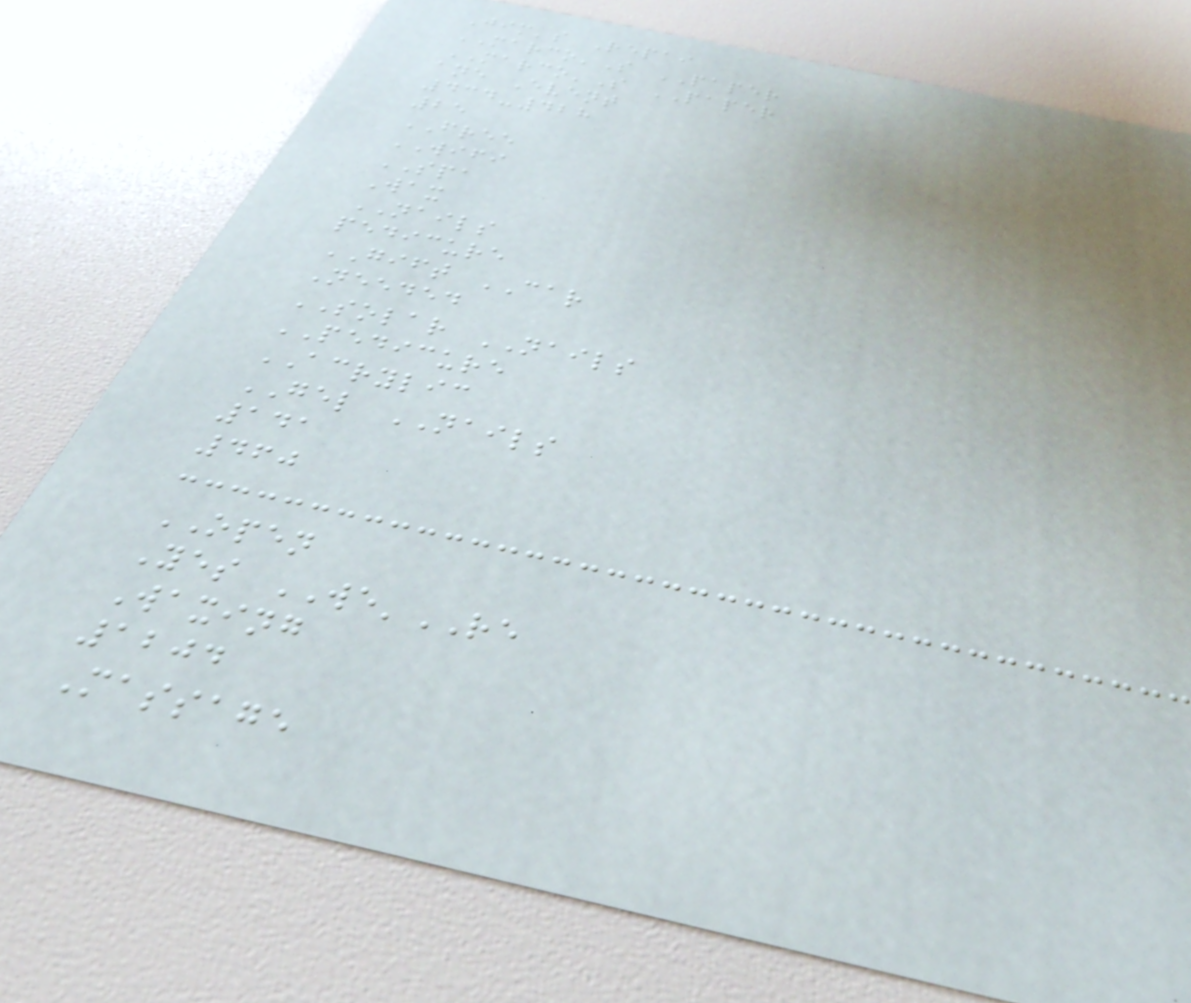Jim's Repai
MARCO'S PAPER
MARCO'S PAPER
ane Event
434-428
25
FREE
WIFI
SPA
Wax
NAILS
pedicure
GIFT CAR
Needed
SOLAR NAILS
PEDICURE
ACRYLIC
GEL NAILS
141
460
OPEN
Yes WE'RE
Waxing
1204
Massage
